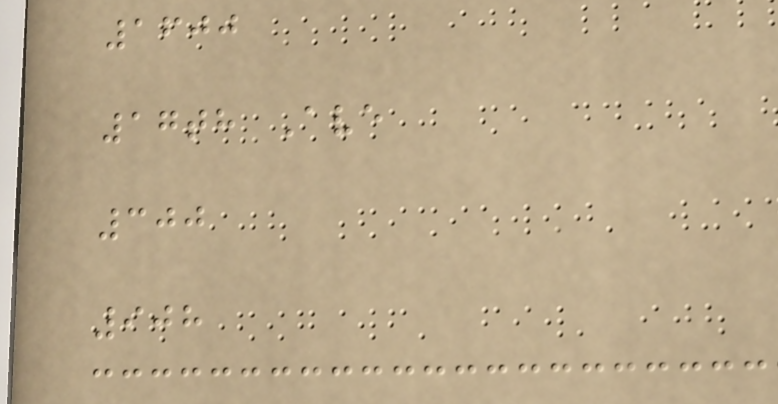1600
17th Ave
300
908
